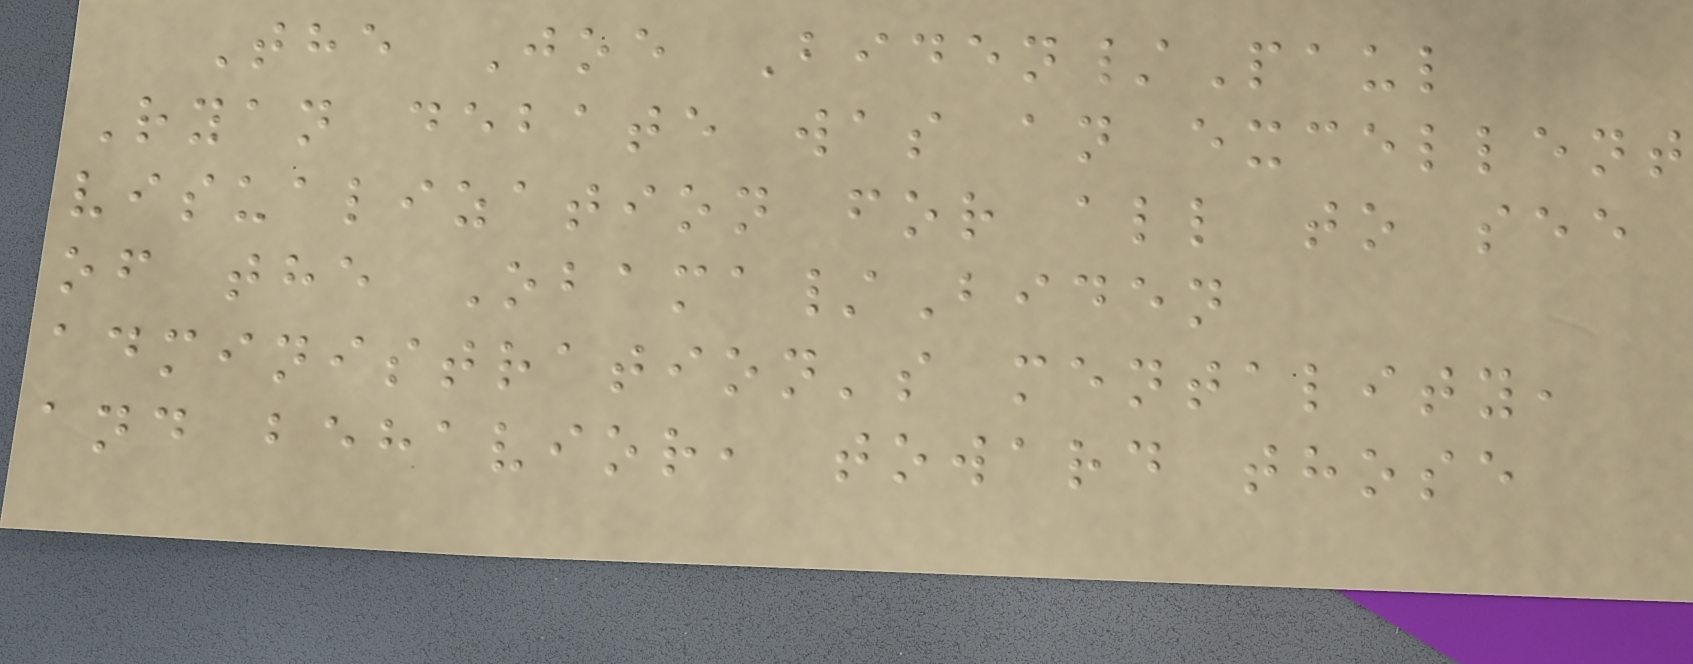The Joe Biden/Paul
Ryan debate was an excellent
visualization for all to see
of the Obama/Biden
administration's mentality,
and behavior, toward those
